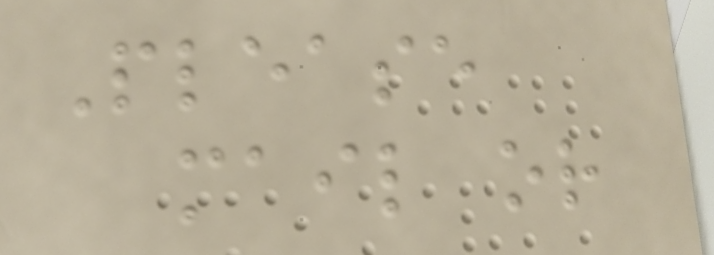Please
mail or
